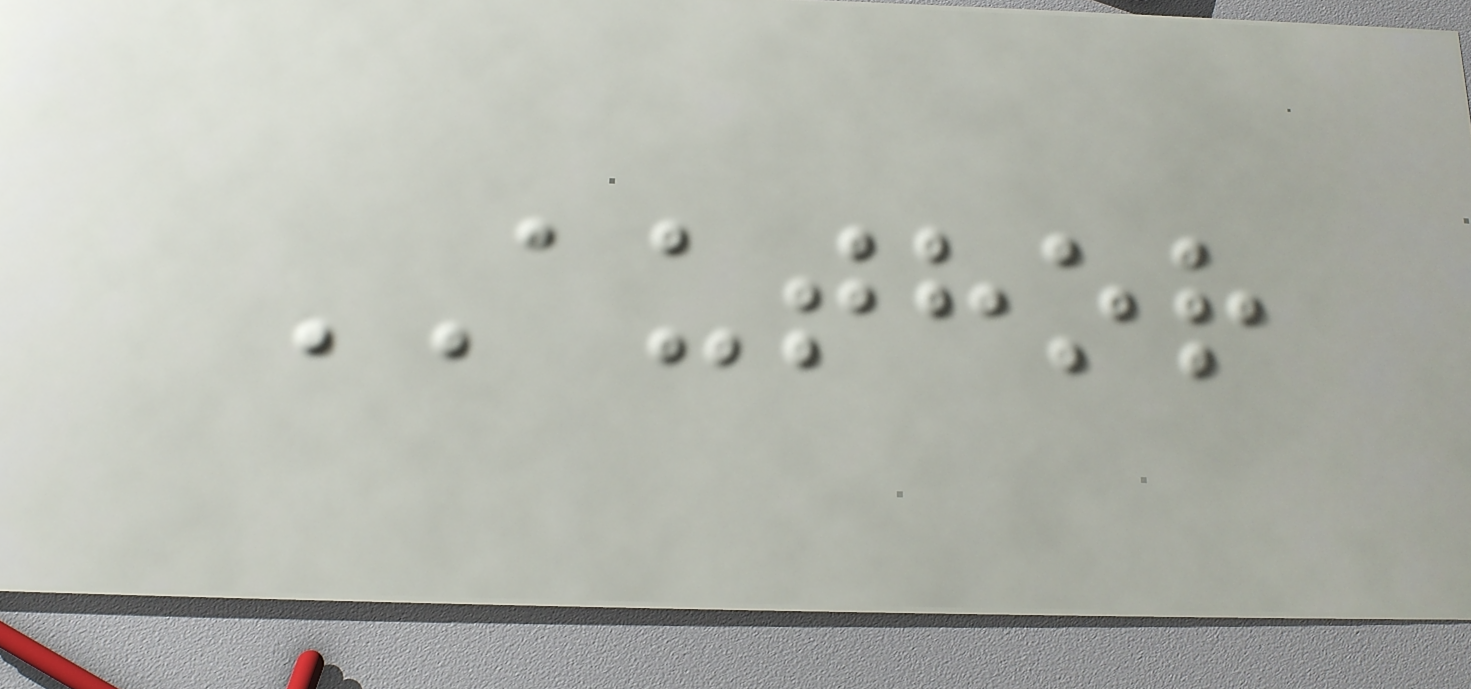AUTHOR
